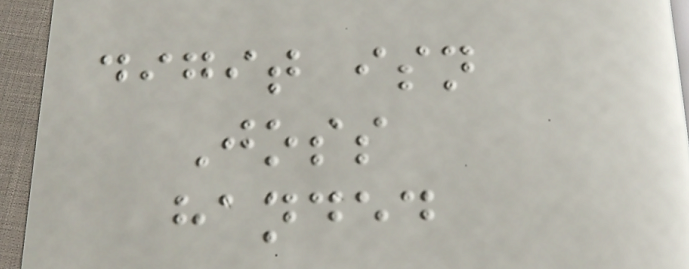digit isn
Joss
handed
